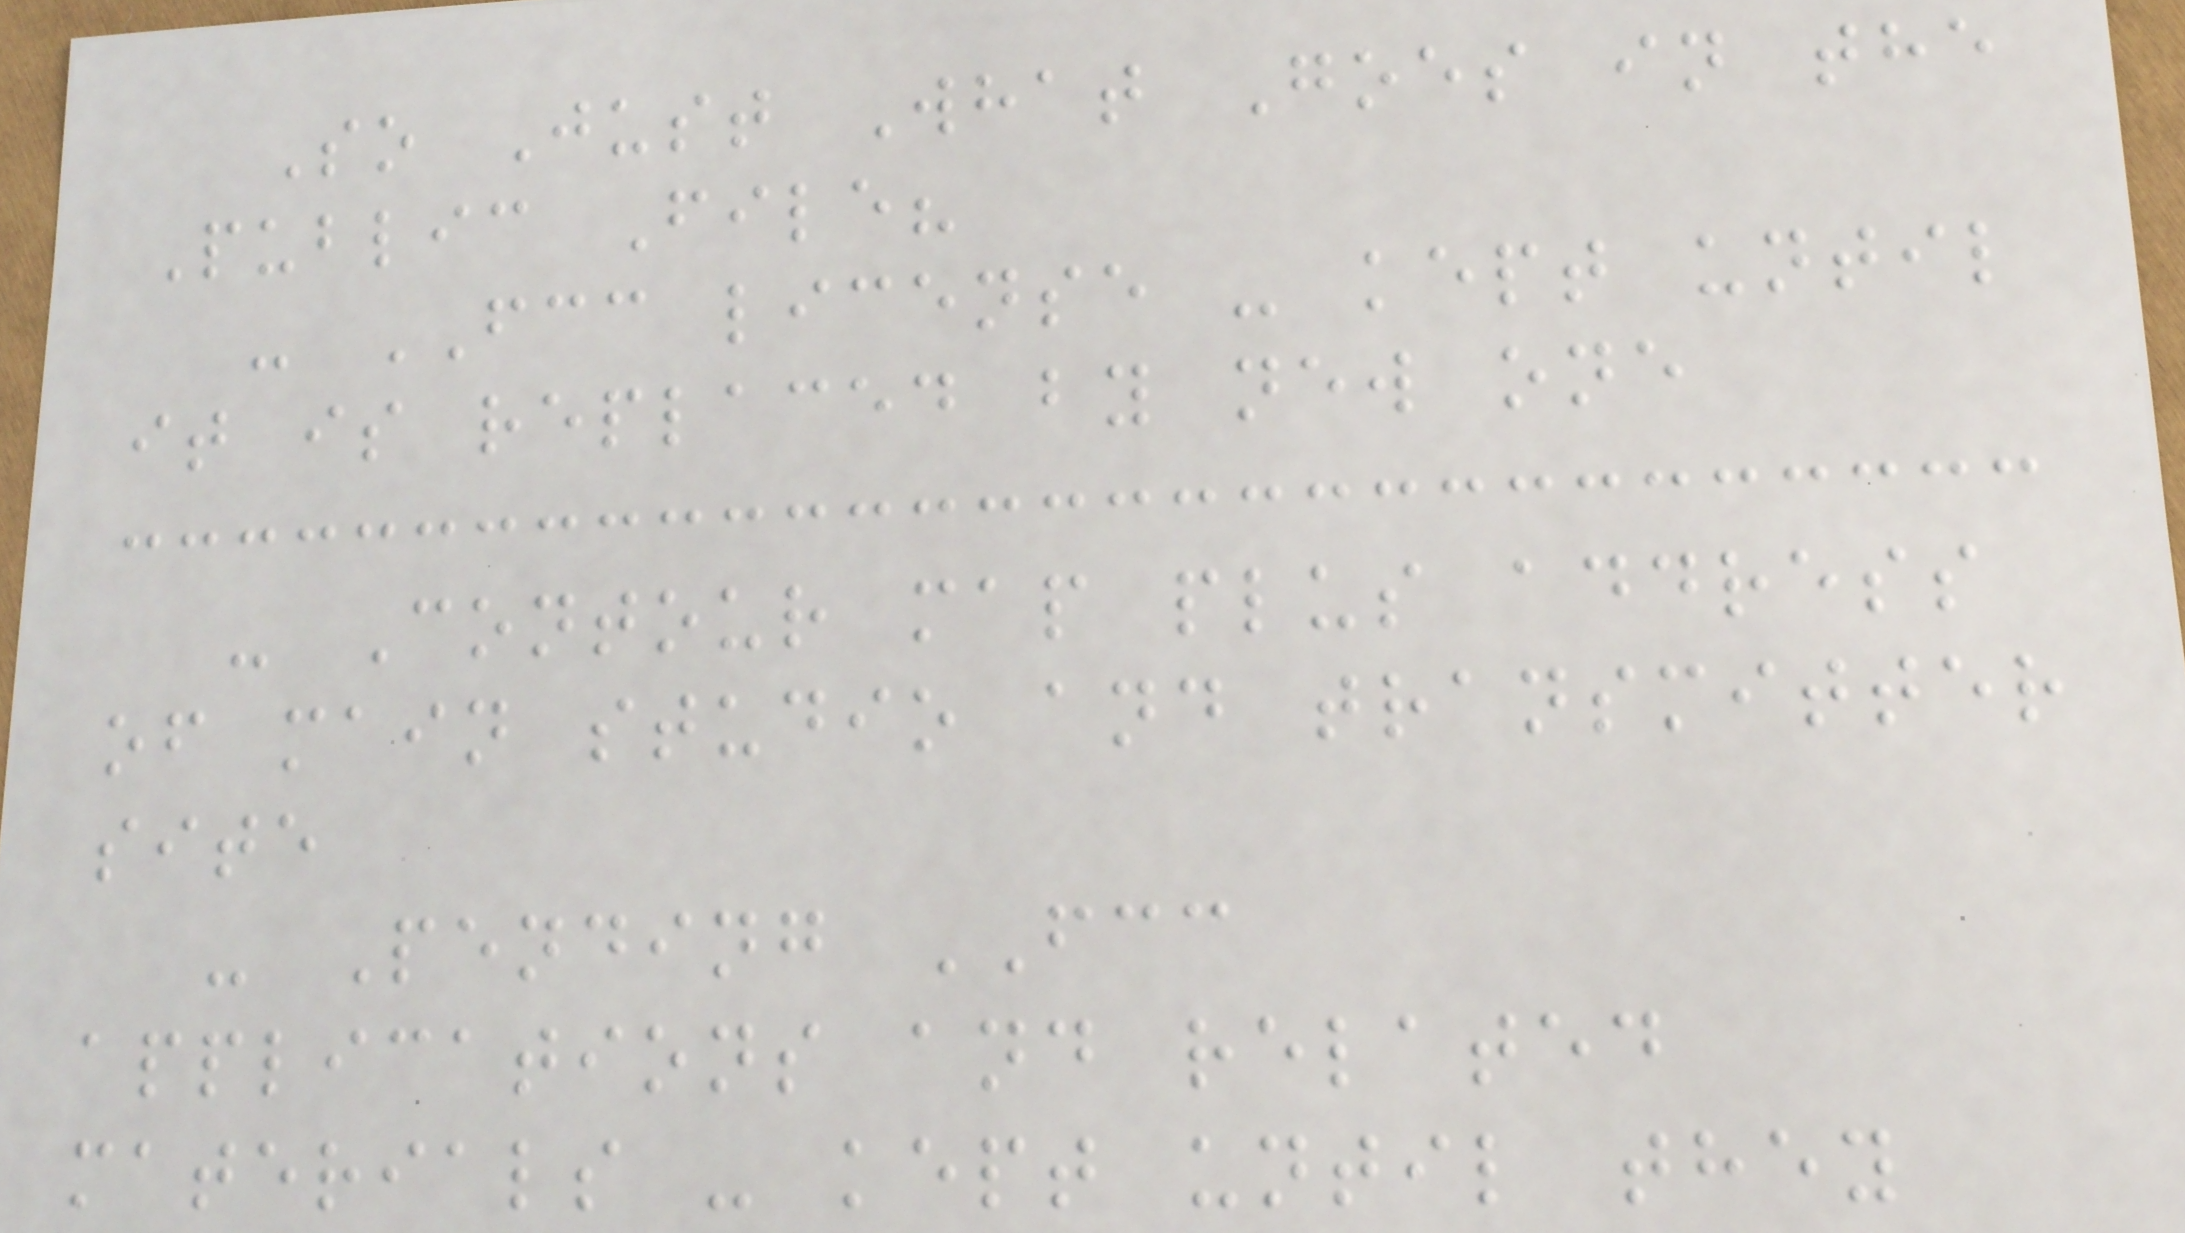So Just What Goes in the
Public File?
- FCC license - kept until
it is replaced by new one
- Contour map plus address
of main studio and transmitter
site
- Pending FCC
applications and related
materials - kept until they
